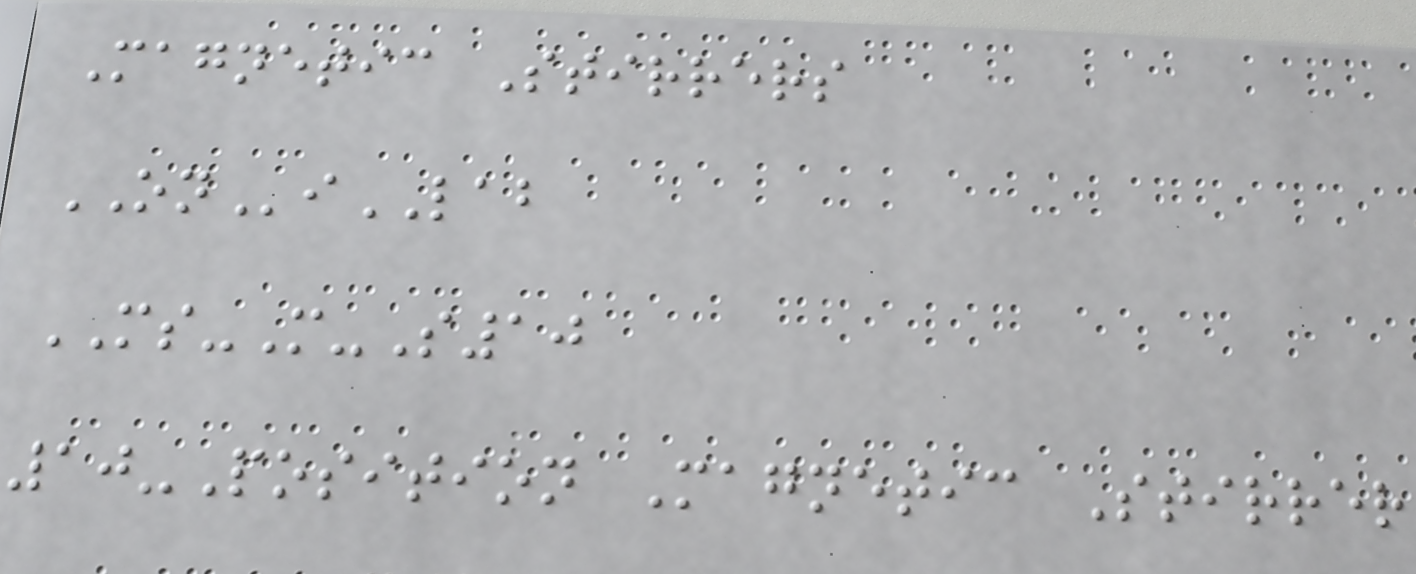Magnetic Stirrers
ONiLAB
MS-M-S10
10-Position Magnetic Stirrer
